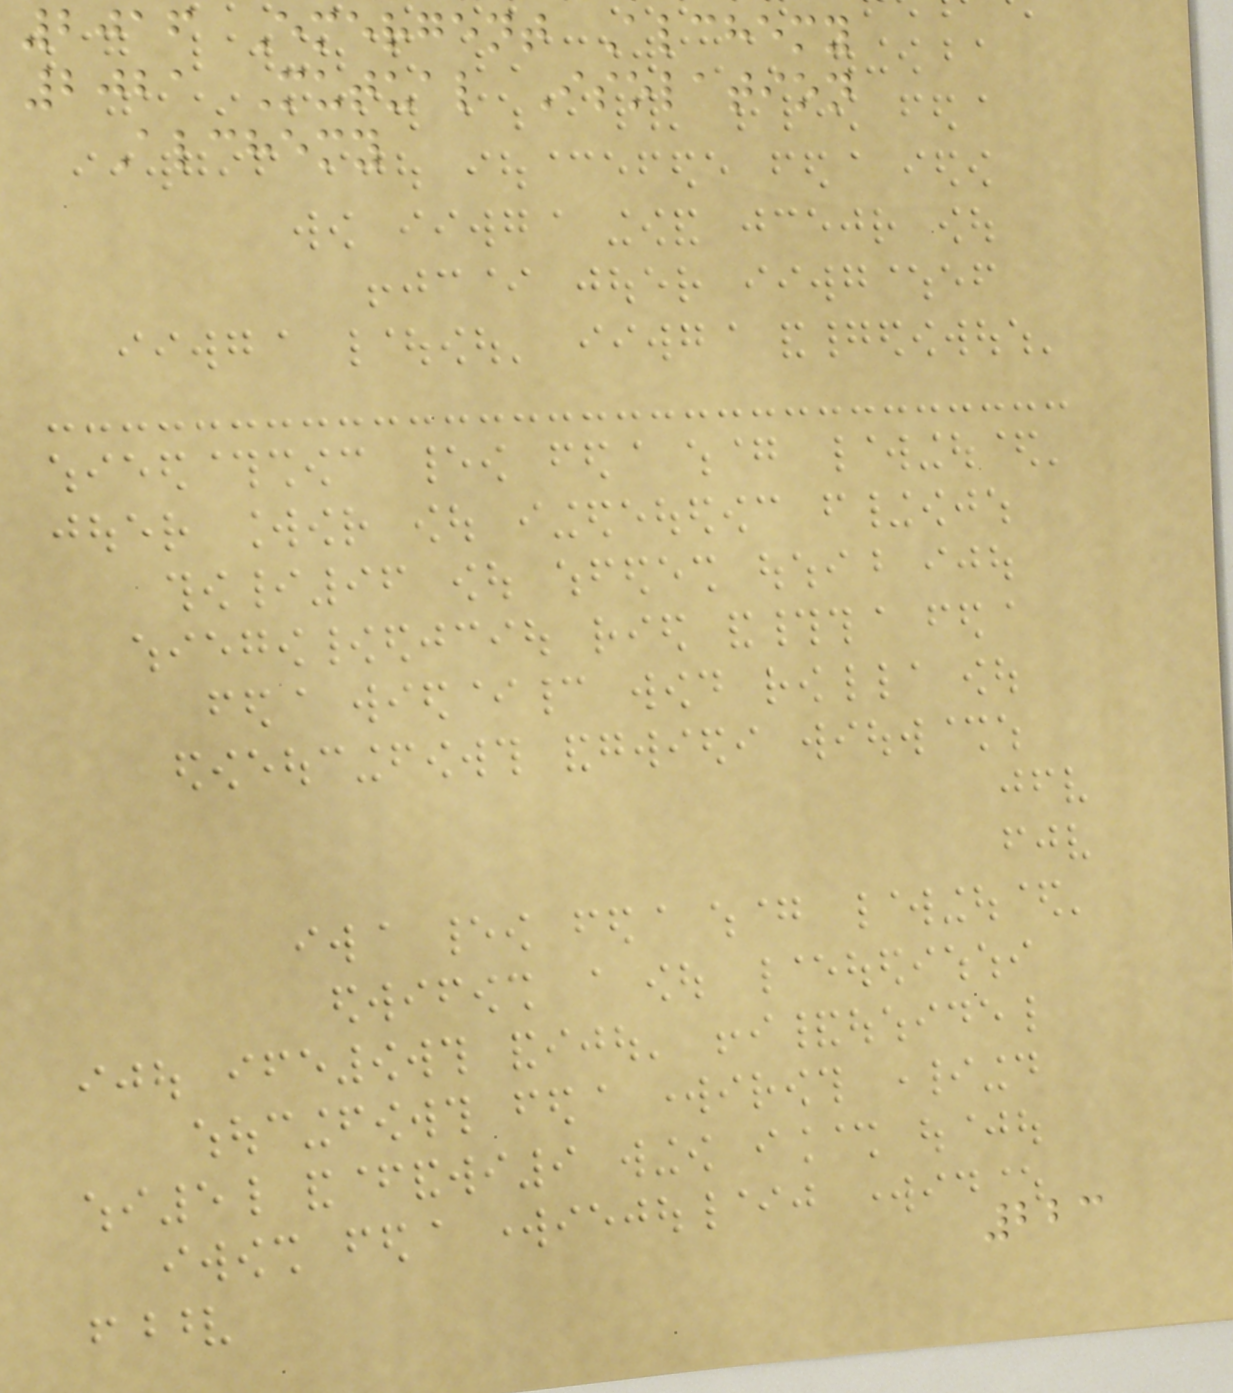2016 Emergent Alchemy
2021 Mutual Isolation
Alchemy
223
